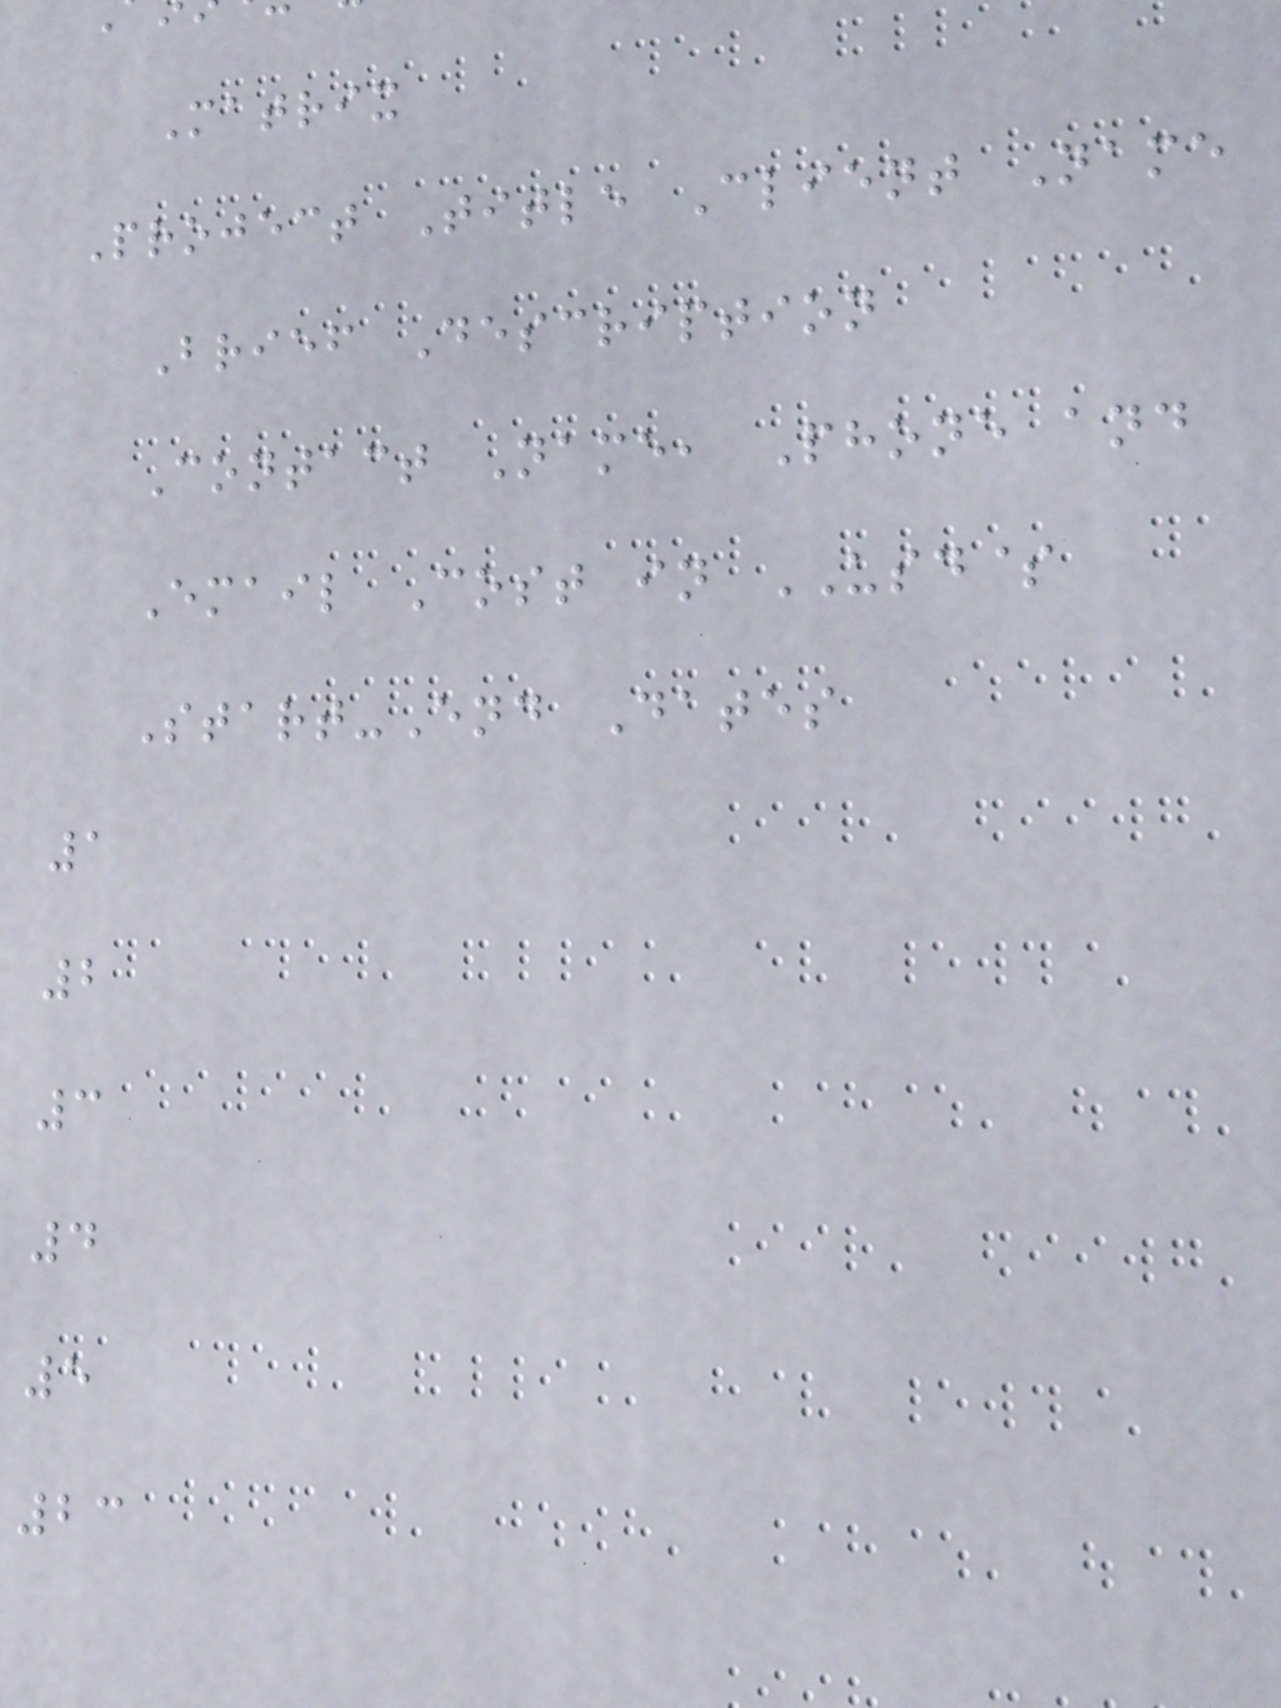Matrix
Project Title Client Name
Brief Description
Contact Name, Phone and
Email Cost in USD$
Start-End Dates
1
2
3
4
5
23
